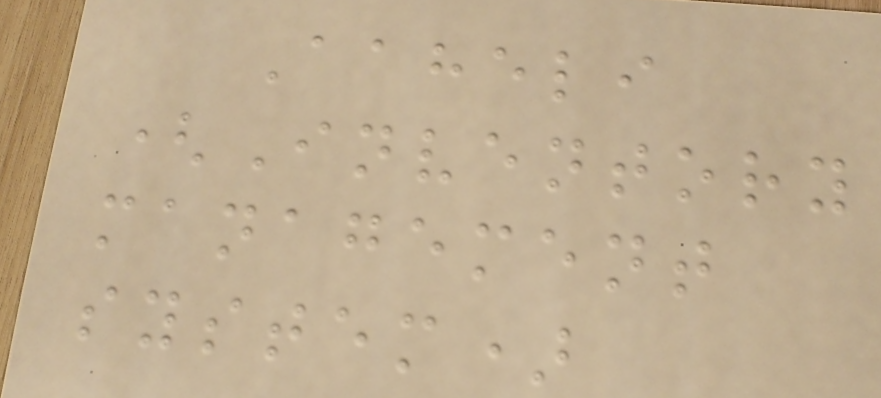Aaheli
(Inventory
management
system)
